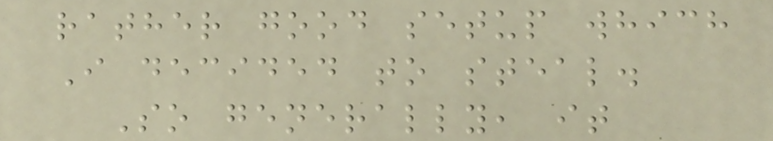rather good setup which
I decided to steal.
So generally, it
